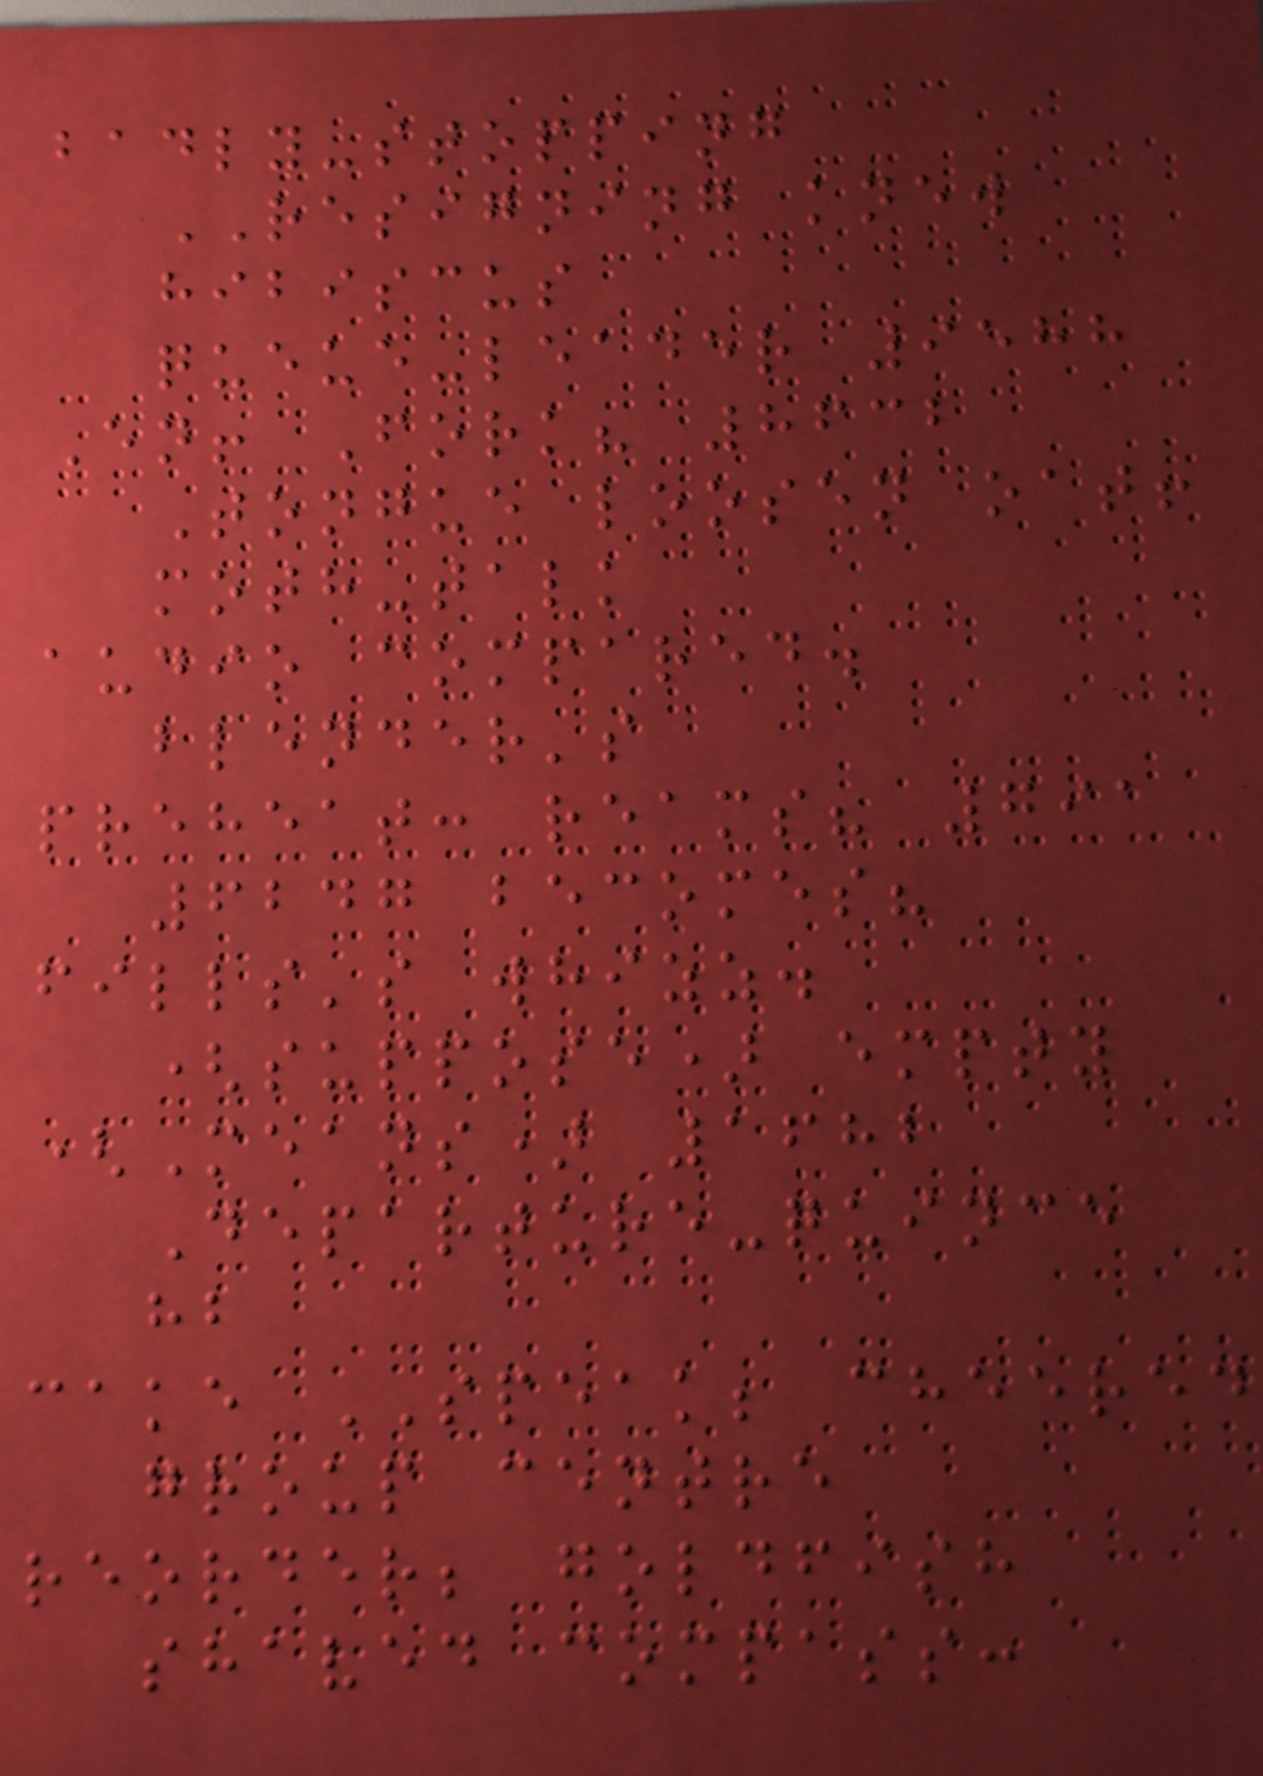badly-stopping
RESIGNING knew
hibiscus
queue-leader 9588
En! Fork? 8632
Tongue loosen oat!
moth-talk
audio compared.
blender's
preheat: reams? 791
6247 becomes?
fills's whizz.
(suppose) empty
(Means) 1682
Departure-quince
hb
cake SPEAK; cheered
group centre
reorder; goldfish
shaved compass:
